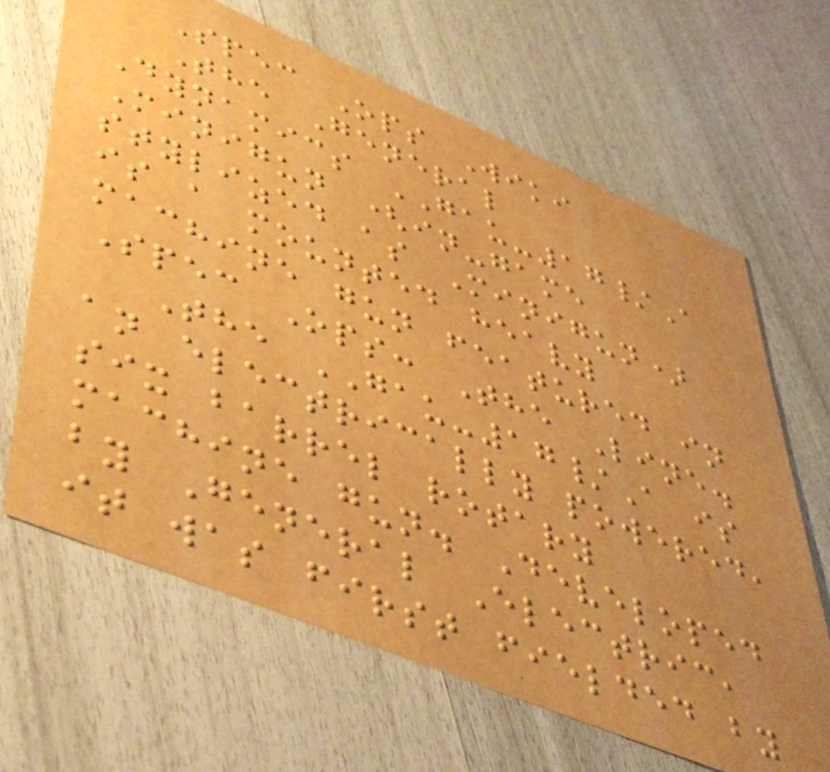Spec Ops Wiki
The General
Dynamics GAU-17/A
Minigun (in-game
stylized as Minigun)
is a mounted heavy
machine gun featured in
Spec Ops: The Line.
The GAU-17/A is
an electrically powered,
six barrel rotary
machine gun. Developed
by General Electric,
it was first fielded by
